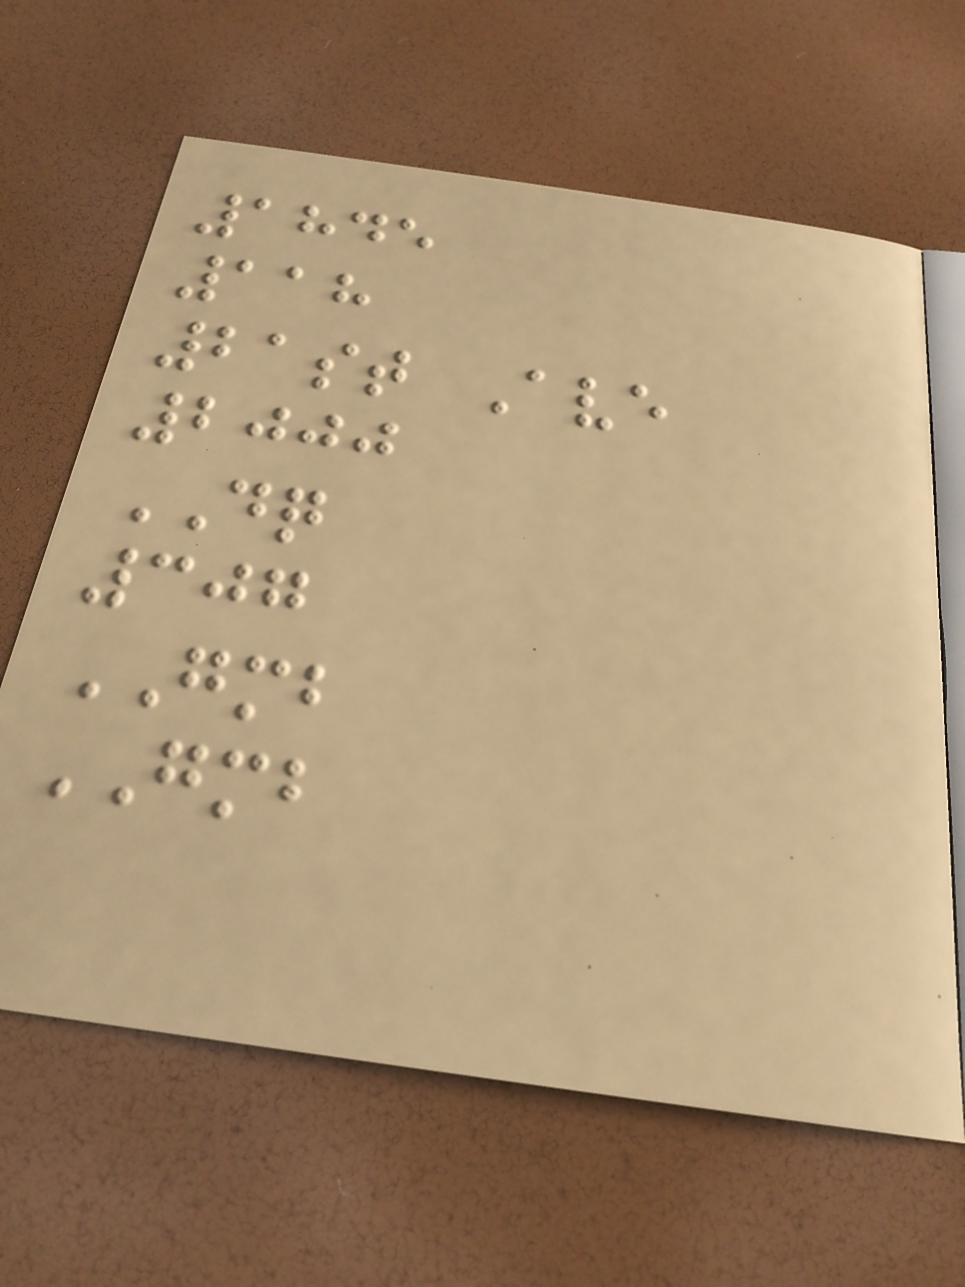1845
118
21st Ave
2000
DQ
307
GMB
GMB
